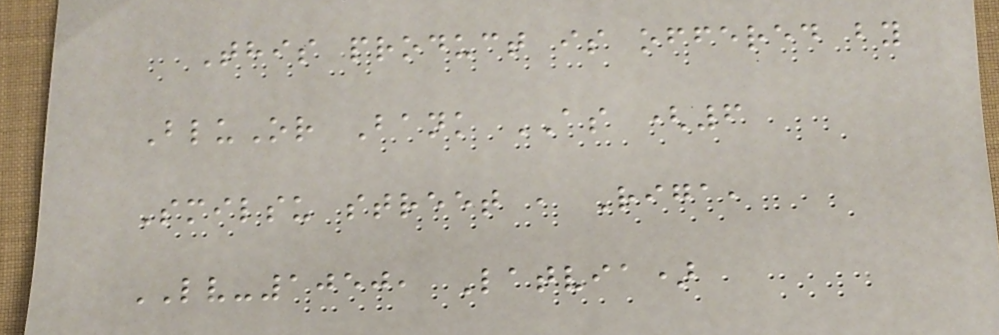This product is offered by
BluOr Bank AS (6
Smilsu street , Riga,
LV-1050, Latvia)
